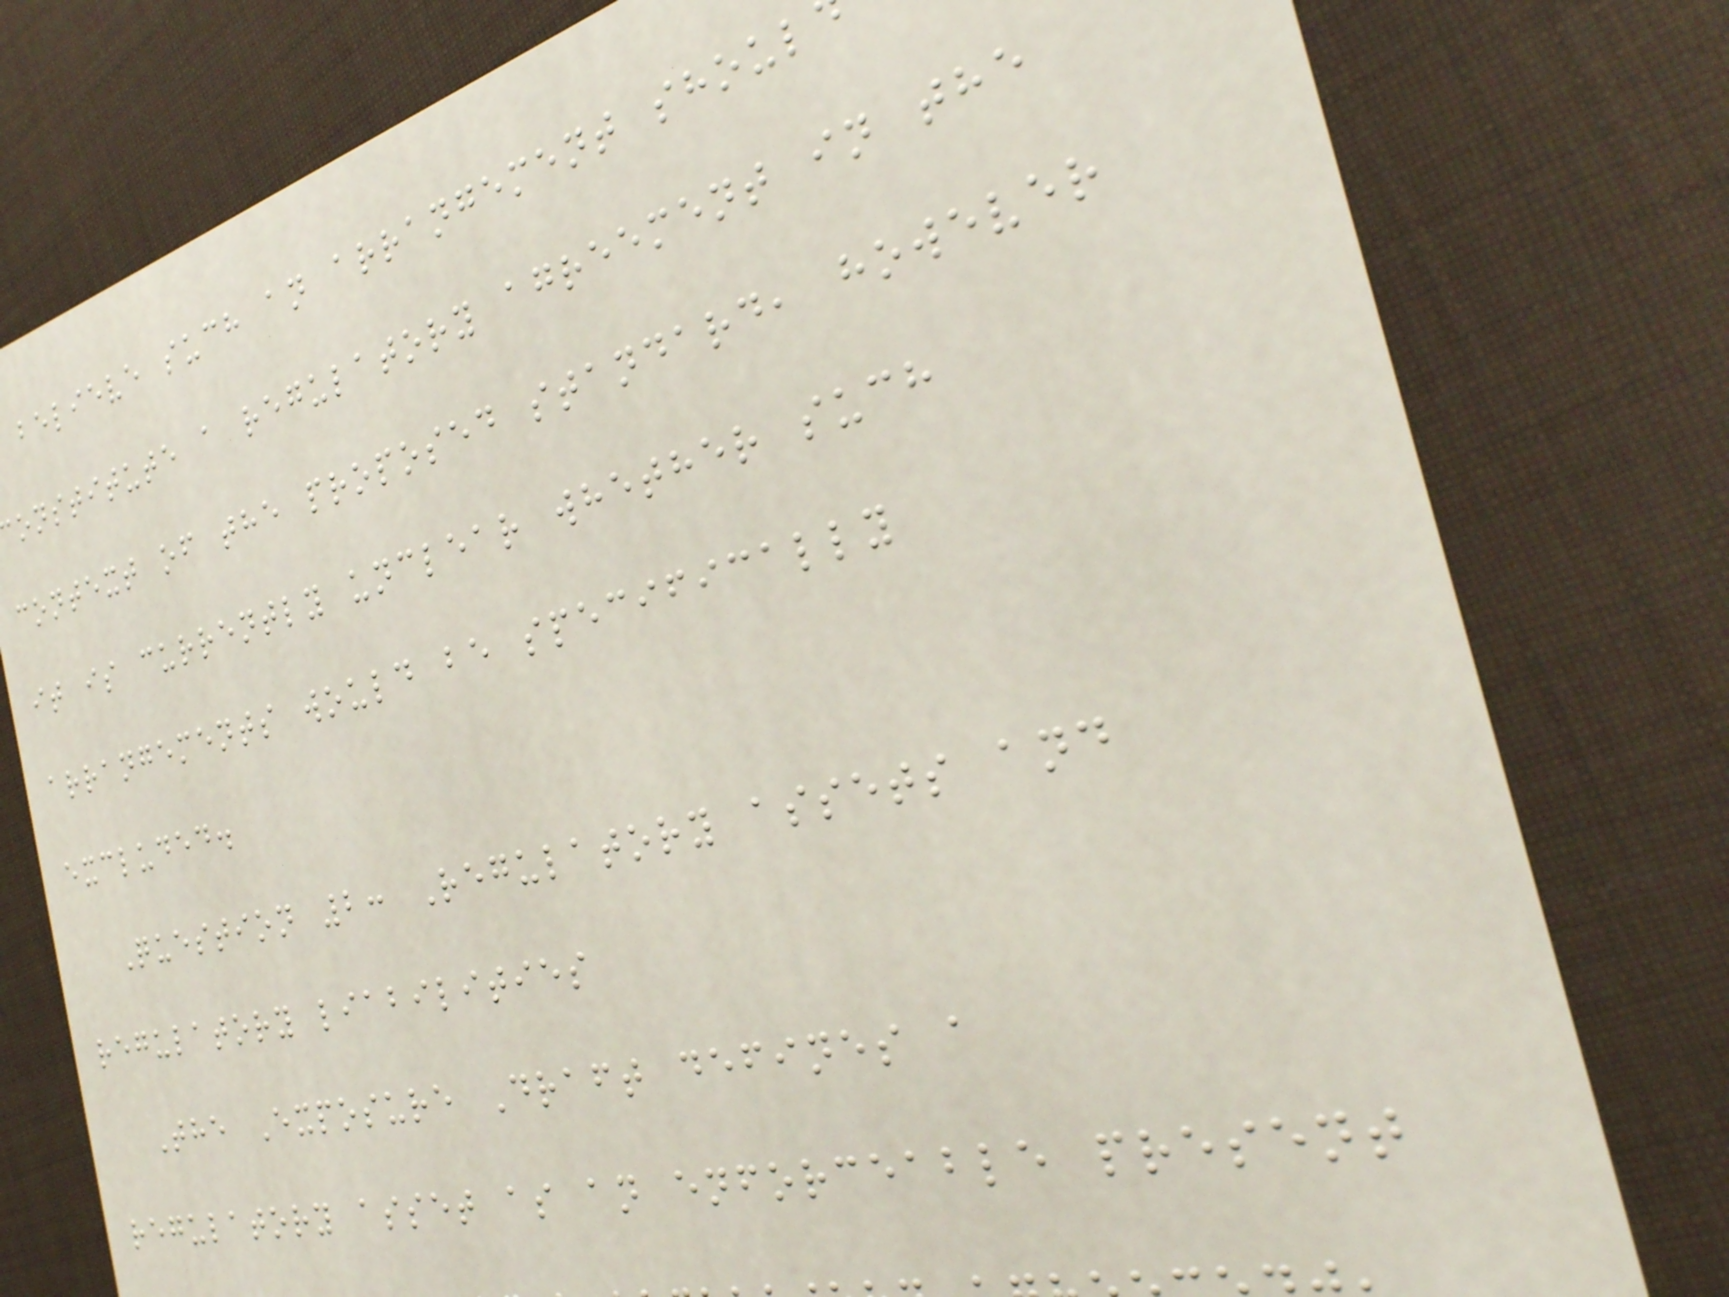believe such an arrangement shoul
onstitute a regulatory agreement in the
context of the proposed standard, however
it is currently unclear whether such
arrangements would be specifically
excluded.
Question 2: Regulatory assets and
regulatory liabilities
The Exposure Draft defines a
regulatory asset as an enforceable present
